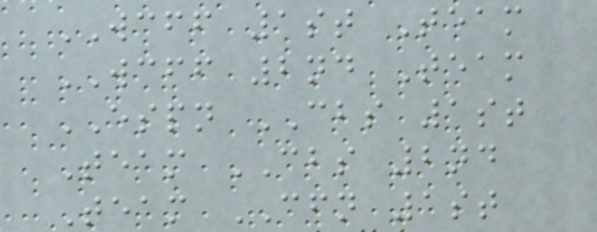WCFF 1st Team
WCFF 2nd Team
ESPN CBS 1st
Team CBS 2nd
Team CFN 1st
